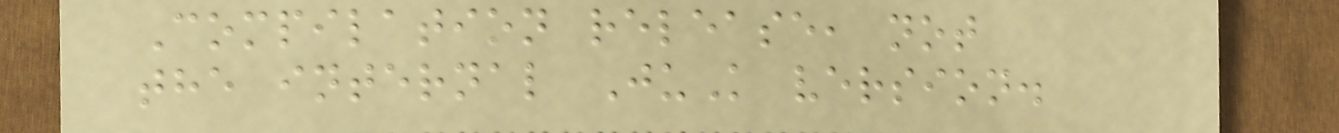Compilation release, not
the internal JuK version.
